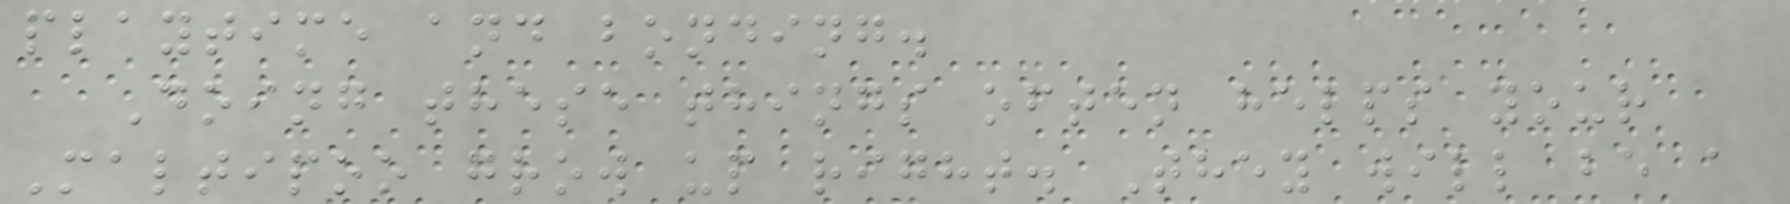playtime and bonding.
Doing these things often helps your
Maltipoo grow up right. They will be a
